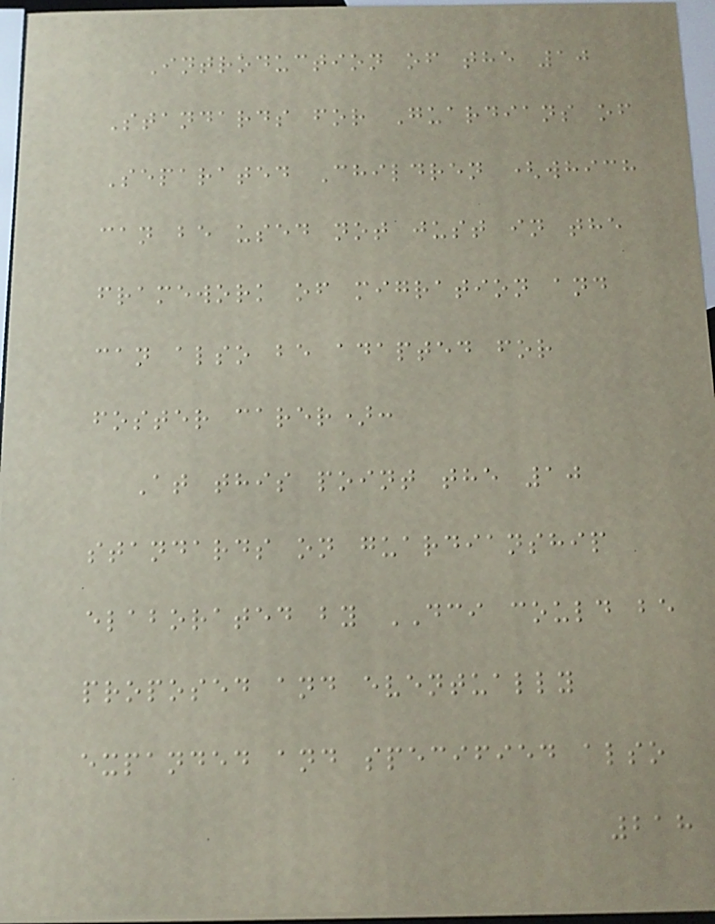Introduction of the 10
Standards for Guardians of
Separated Children (which
can be used not just in the
framework of migration and
can also be adapted for
foster carer):
At this point the 10
standards on guardianship
elaborated by DCI could be
proposed and eventually
expanded and specified also
218
